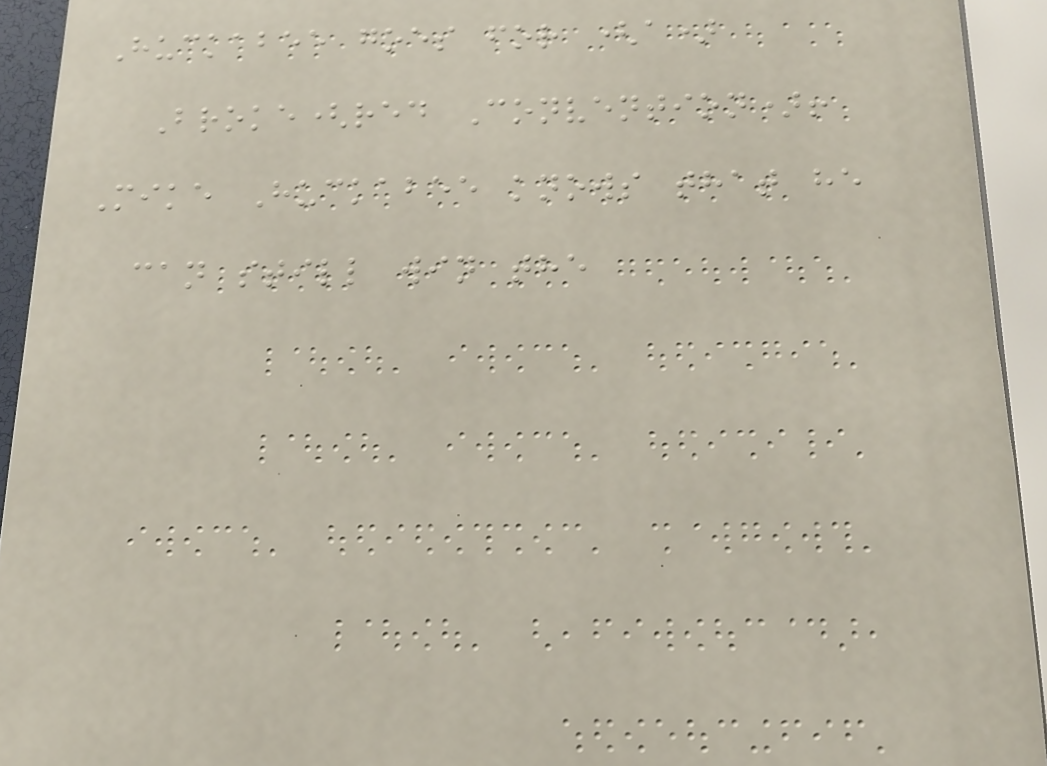Huckabee goes for (a)
Broke(red Convention)!
Mike Huckabee knows that he
can still win the
